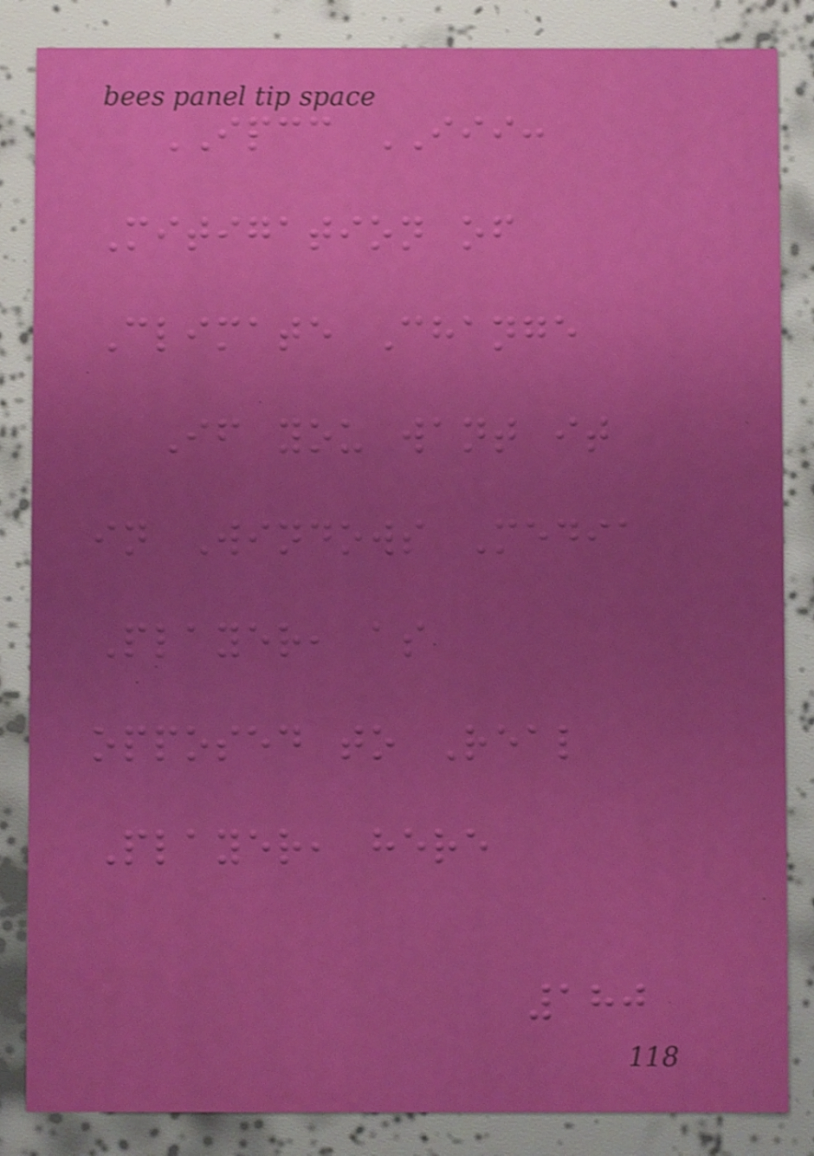IPCC III:
Mitigation of
Climate Change
If you want it
in Windows Media
Player, as
opposed to Real
Player, here
180
